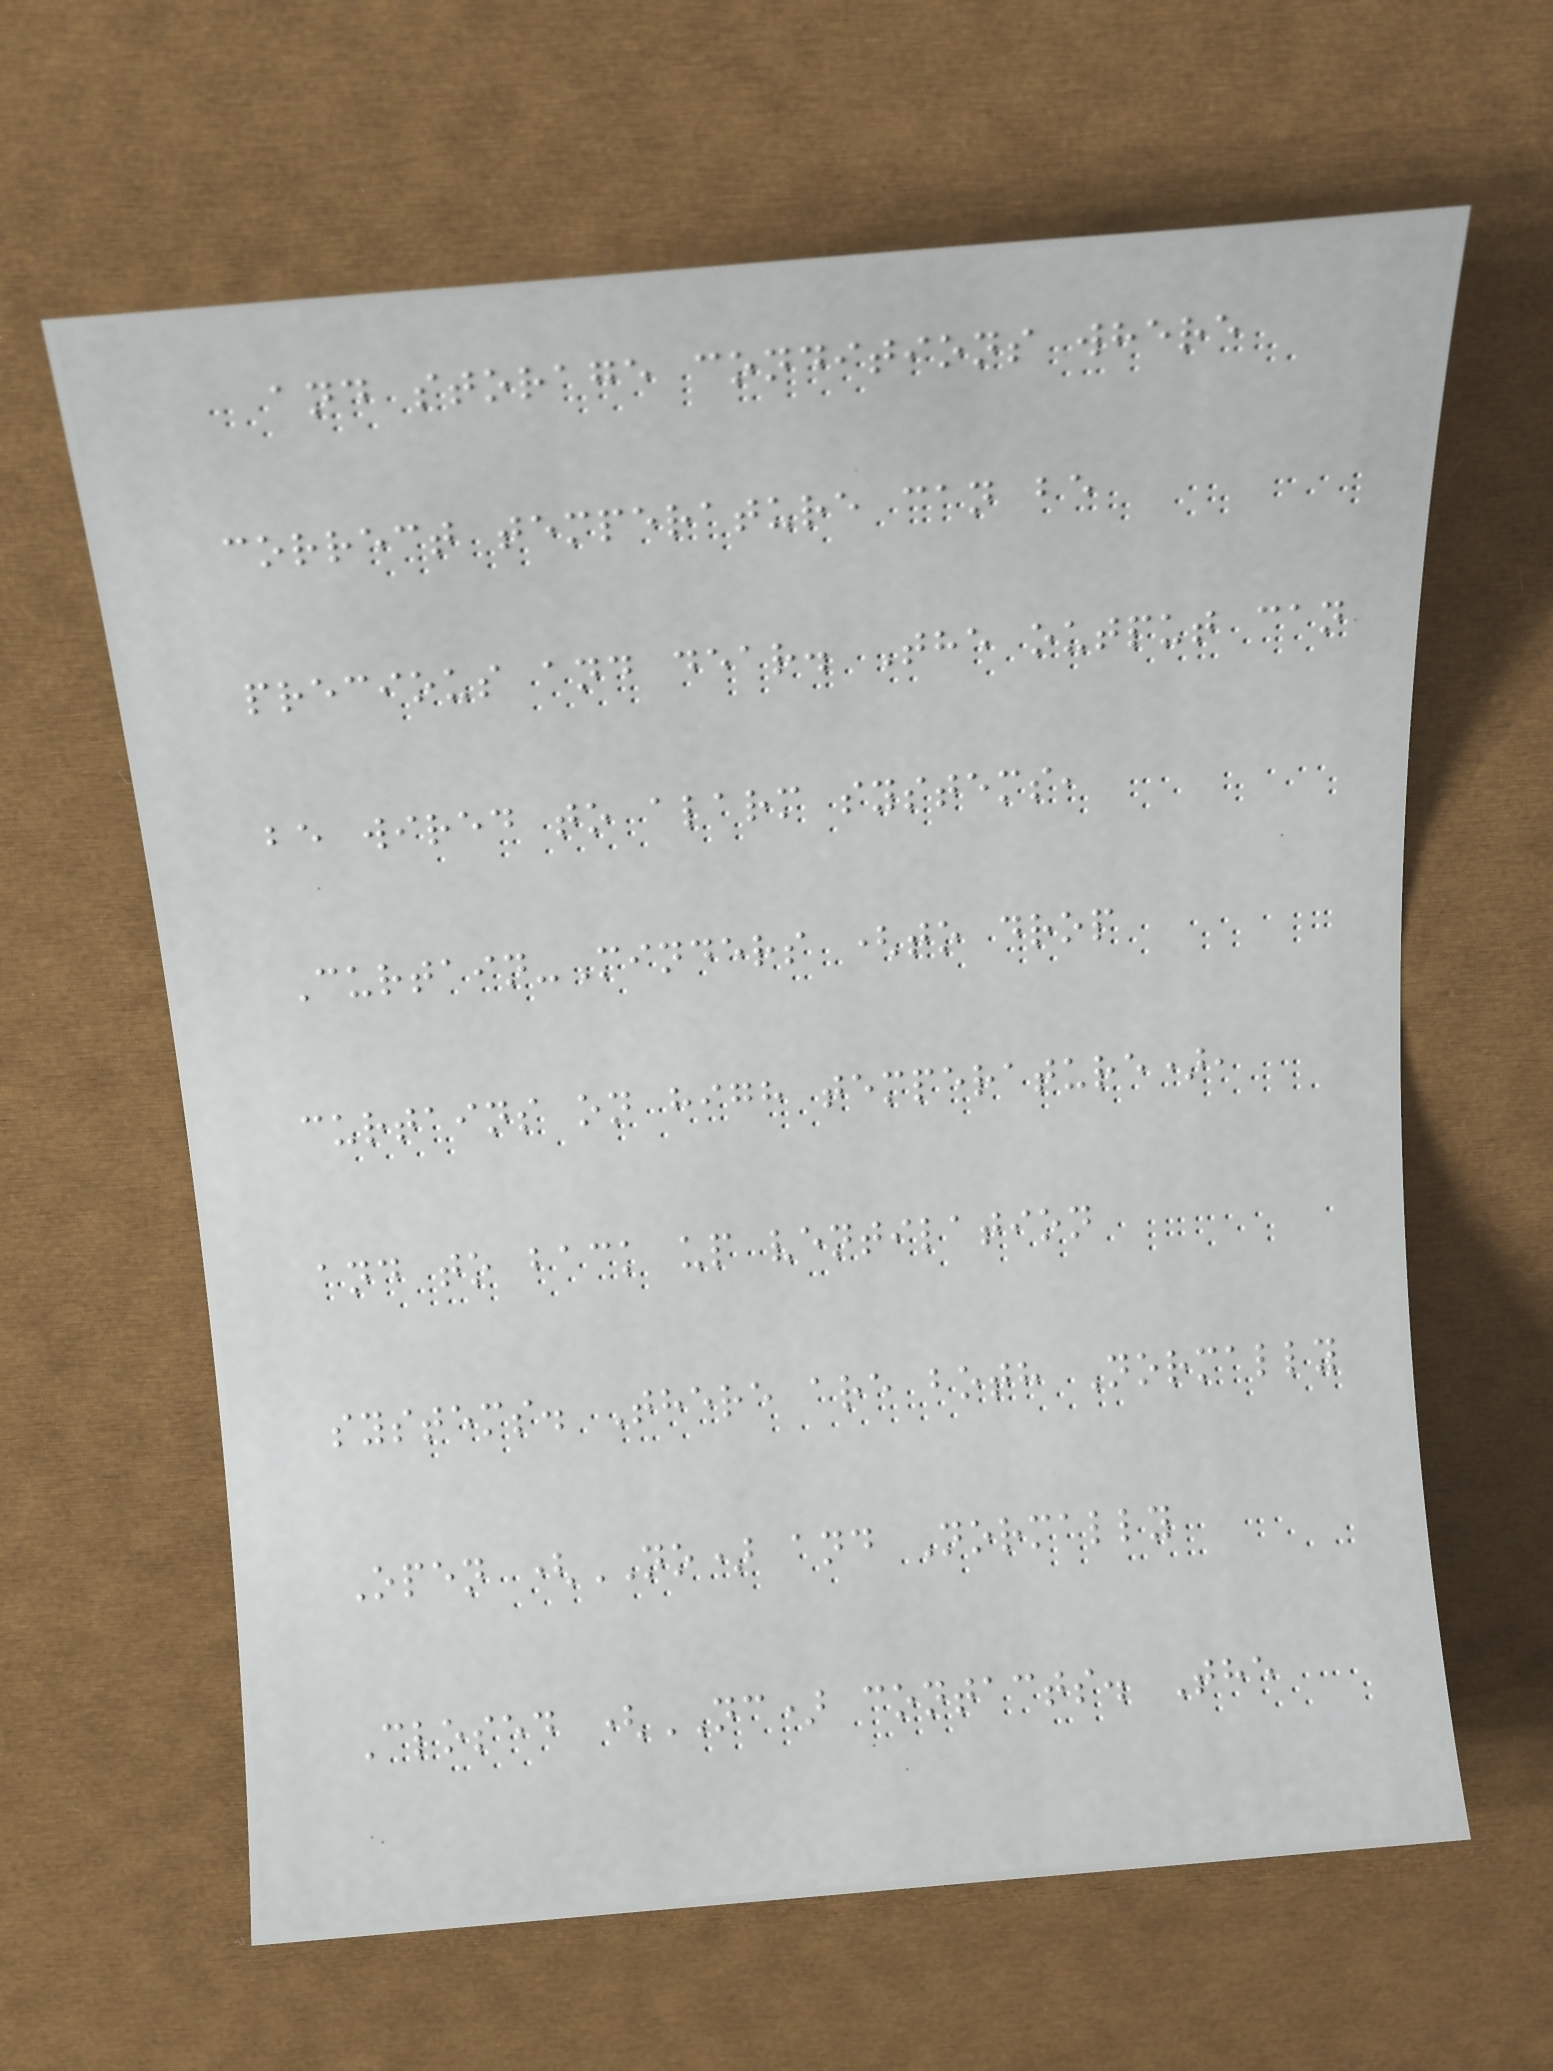and storage conditions where
correct temperature can be
precious and dear. The output can
be wired to alarm systems,
Curtain-Minders (to drop
curtains on high temperature),
and to back up ventilation
systems. There are both Normally
Open (NO) and Normally
Closed (NC) contacts. The
